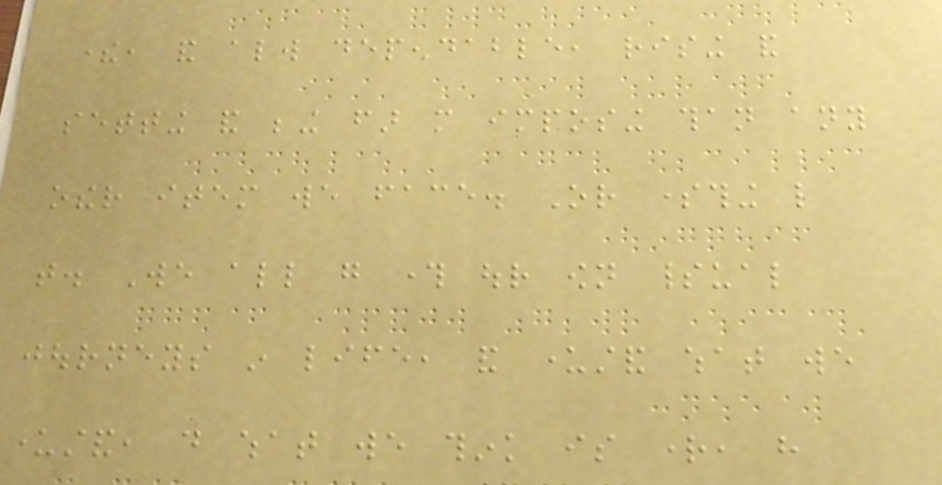there, and always dependable, rising and
setting and being far more imposing than any
other item we face. Or something like
that. We all go through our own spiritual
journeys in life, and understand what we
understand, do what we think is right, have
